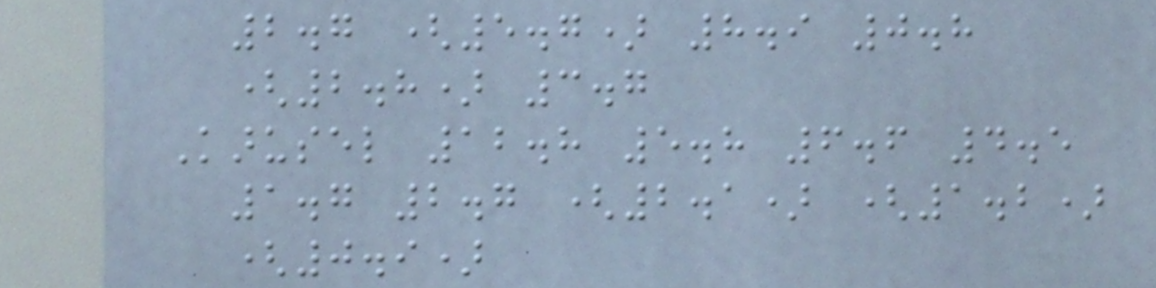2.7 (5.7) 8.9 0.8
(2.8) 3.7
Karusel 12.8 5.8 6.6 4.5
1.7 2.7 (2.1) (1.2)
(0.9)
